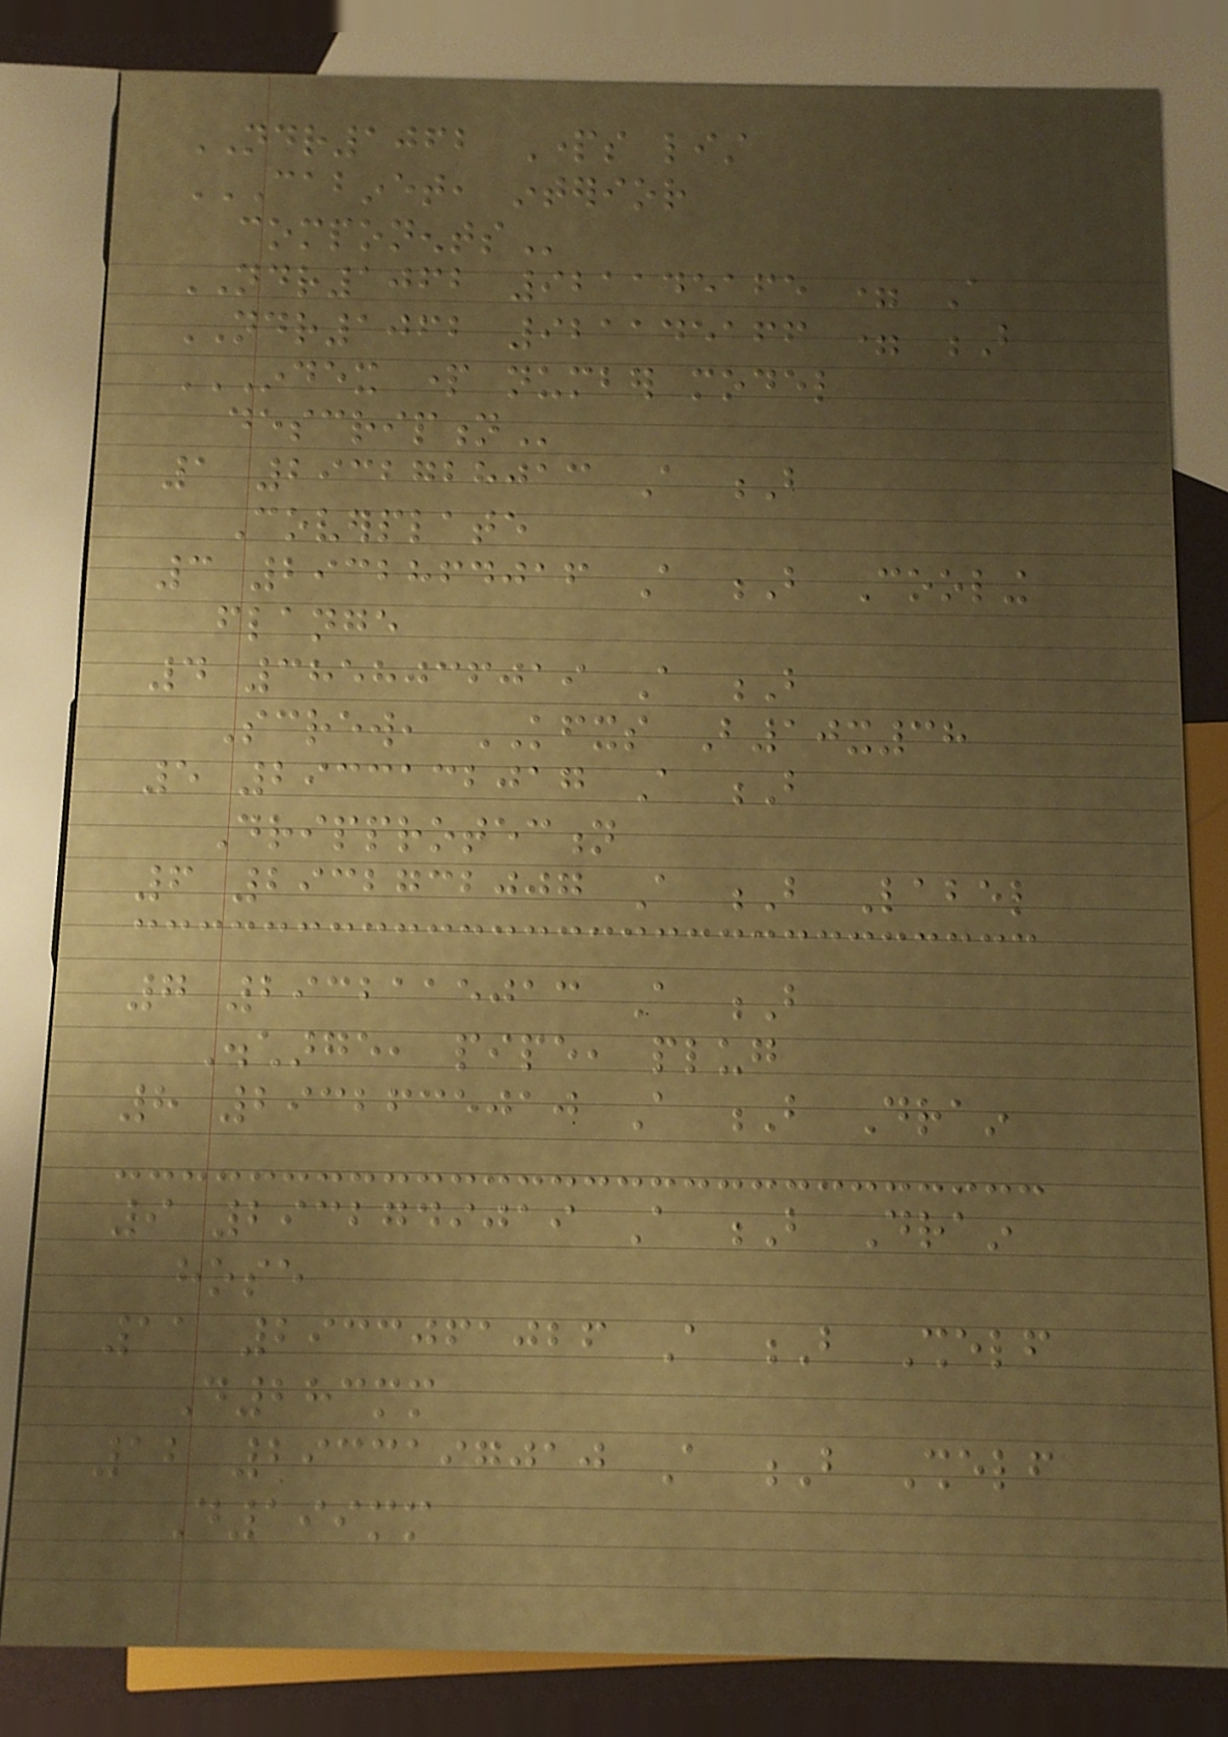NDR1062 Parts list
CABINET, INTERIOR
COMPONENTS
NDR1062 921145165 = A
NDR1062 921145166 = B
INDEX PART NUMBER MODEL
DESCRIPTION
1 2932728013 A B
Coverplate
3 2932864016 A B Cooling
flange
4 3858036019 A B
Screw, KFXS B10x38
5 2933132017 A B
Dripprotection
6 2932732007 A B Label
7 2932115013 A B
Discharge, pipe, plug
8 2932635010 A B Drain
9 2932749019 A B Drain
hose
11 2933061026 A B Shelf
D283mm
12 2933197010 A B Shelf
D199mm
